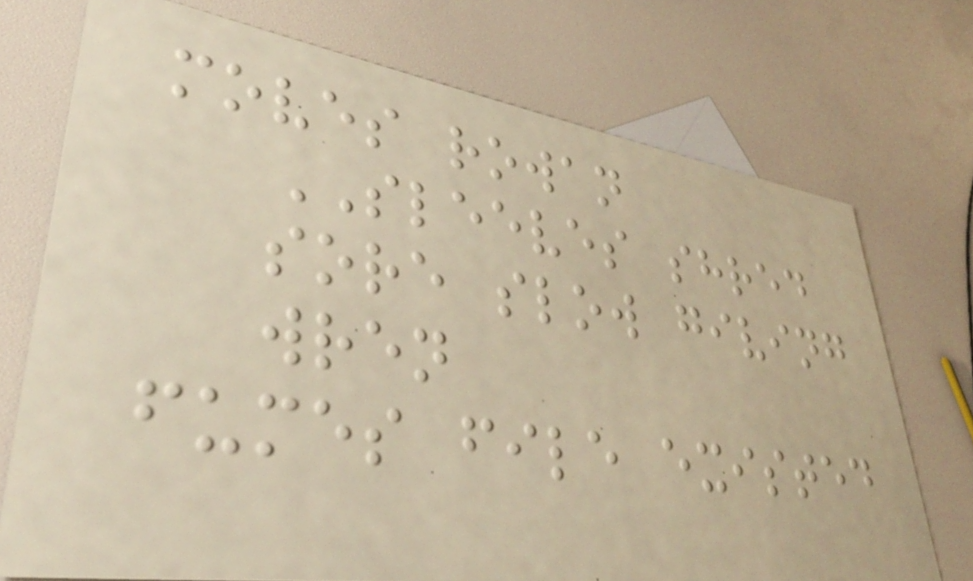moves rowan
SLEEVES shred
sore slow giving
wren
fumes file existed
